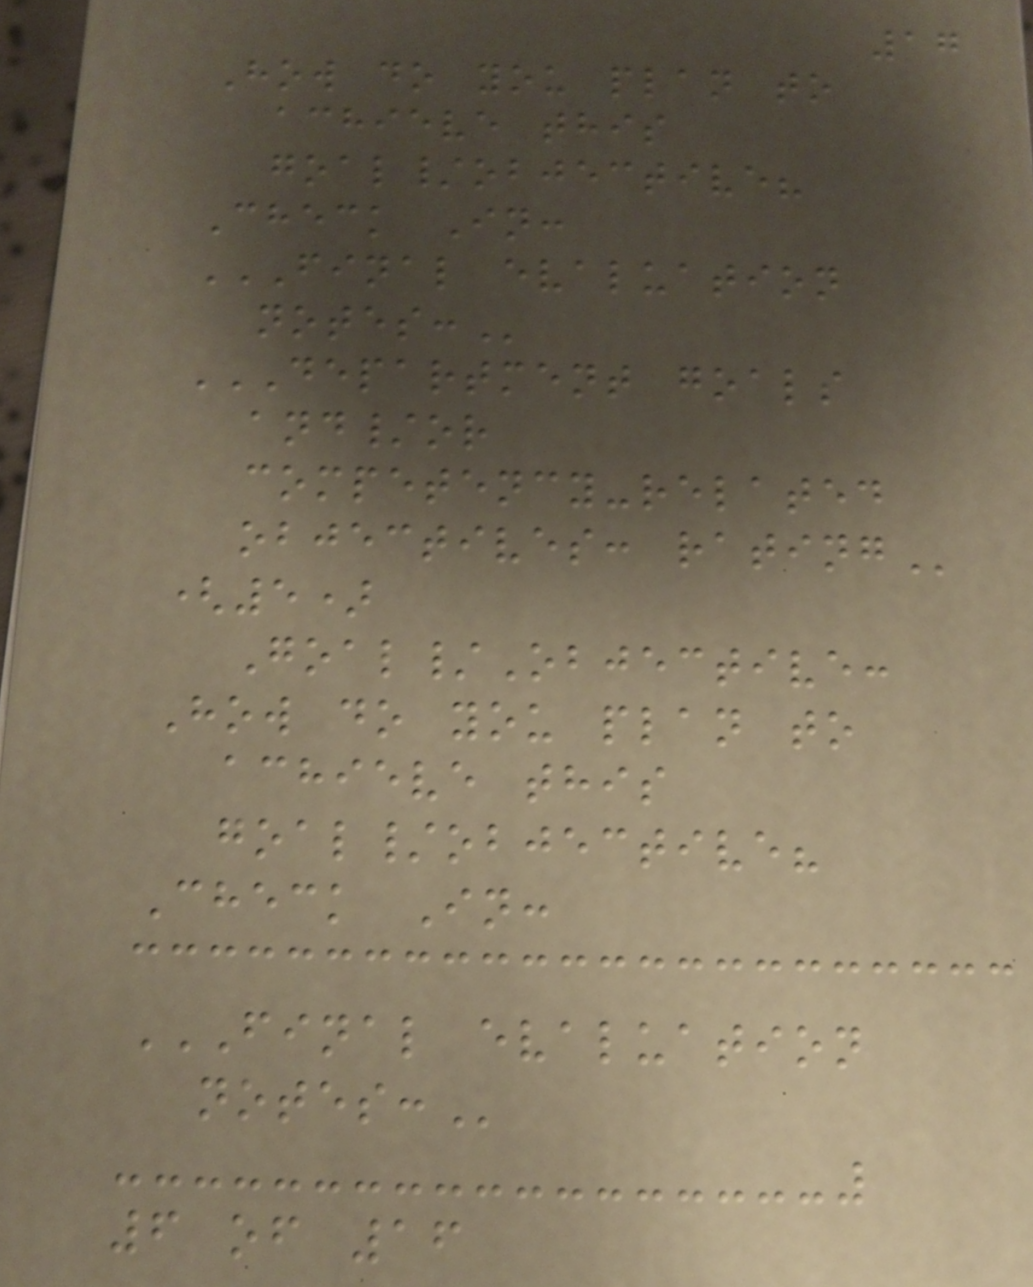17
How do you plan to
achieve this
goal/objective?
Check In:
FINAL EVALUATION
NOTES:
DEPARTMENT GOALS
AND/OR
COMPETENCY-RELATED
OBJECTIVES: RATING
(5)
Goal/Objective:
How do you plan to
achieve this
goal/objective?
Check In:
FINAL EVALUATION
NOTES:
6 of 16
